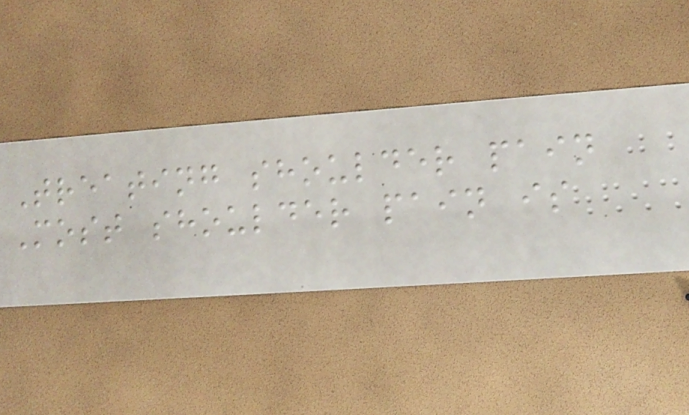Treating shoulder pain
Most shoulder pain is
